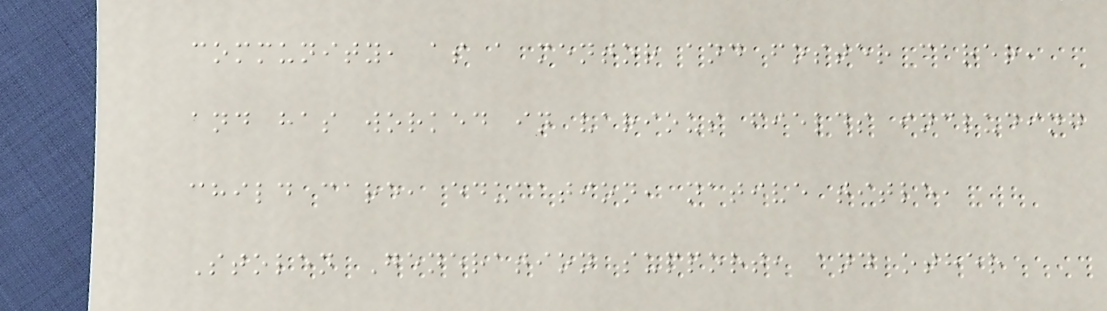community, as a mentor and foster carer,
and has worked in various fields including
child care, education, native title,
Stolen Generation support, and other
